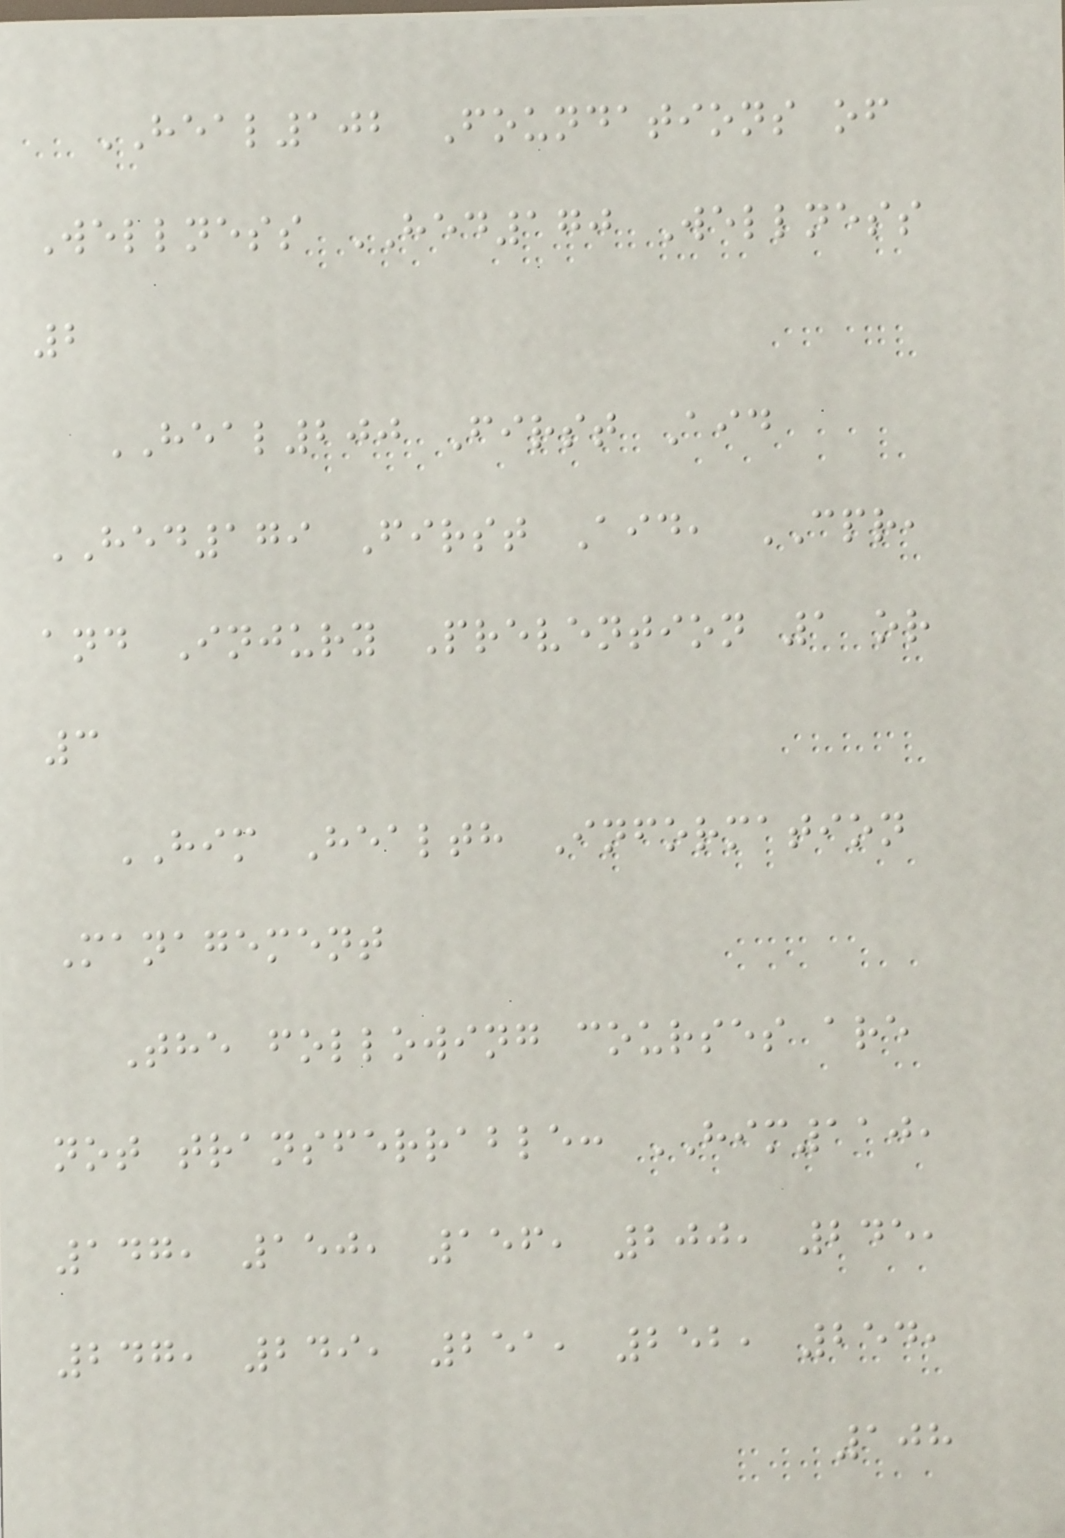HEAL102 Foundations of
Wellness HED170 Wellness
2
HEAL200 First Aid
HED179 First Aid, CPR,
and Injury Prevention 1 or
3
HIM Health Information
Management
The following courses are
not transferrable: HIM110,
147, 150, 156, 200, 245,
247, 249, 251, 252, 254,
108
